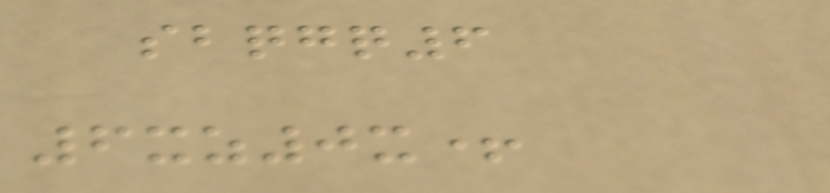sbqgq6
6xz0x+
